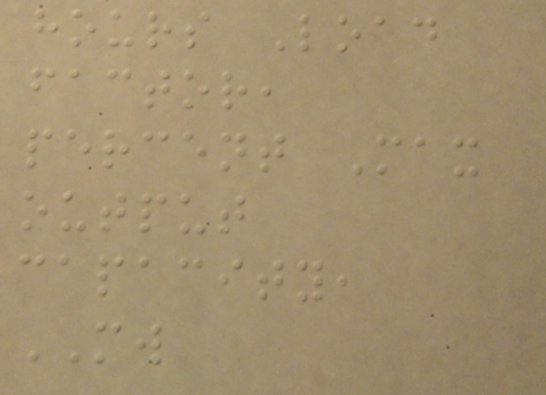hours Load
factor,
percent Max
output
capacity,
MW
